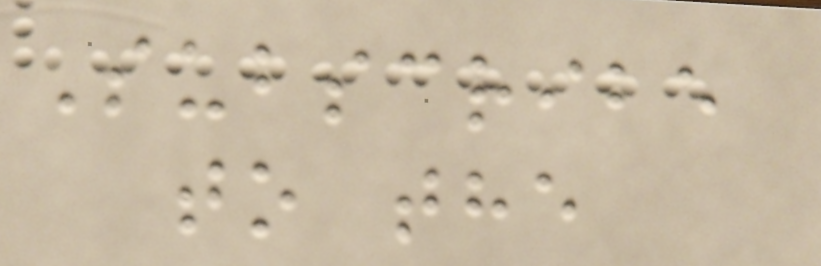Subscribe
to the
